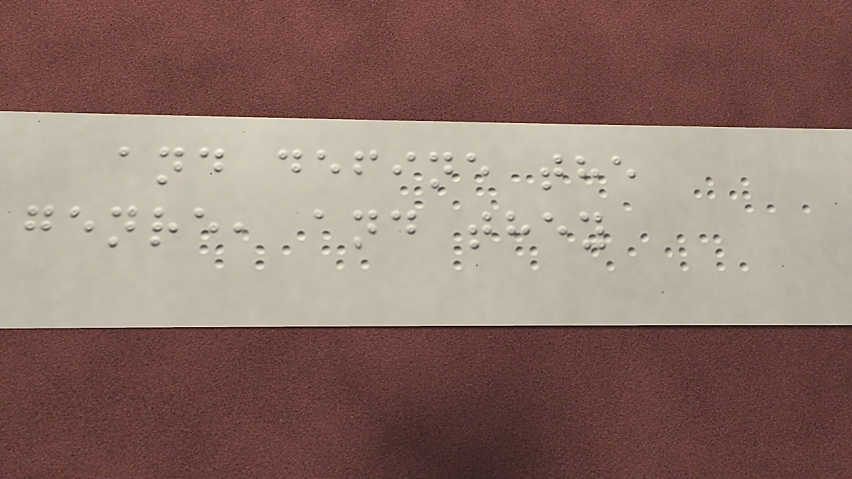and define the
genre, and they
